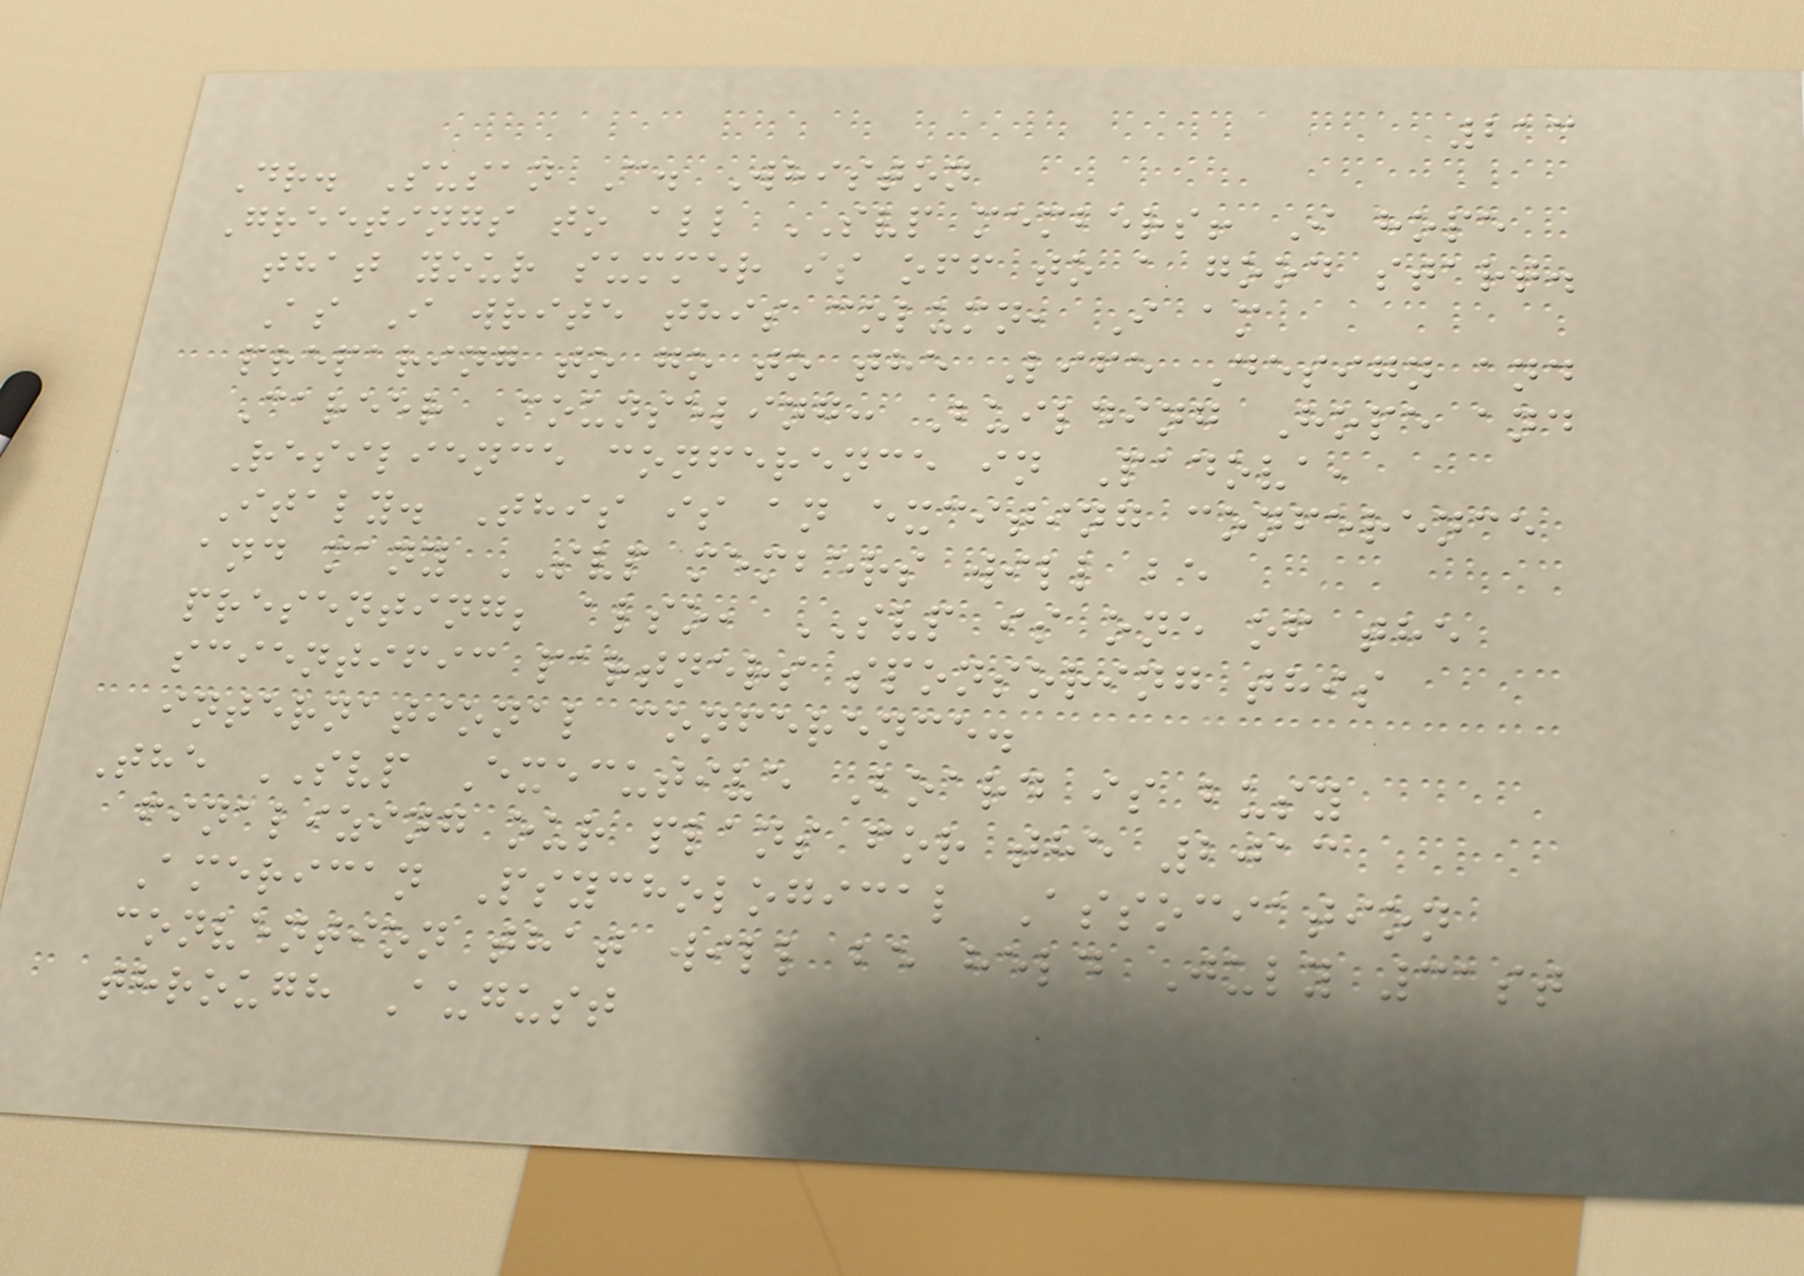213
Dr. Susan C. Whiston
Greetings to all SVP members! I hope
that your summer is off to a good start.
As I write this column, I am
preparing to go to the Life Design and
Career Counseling: Building Hope and
Resilience conference in Padova,
Italy. This is an exciting conference
and many SVP members will be
presenting; also, SVP is one of the
scientific partners sponsoring this
international conference.
The SVP Executive Board is busy
finalizing our plans for the 2013
American Psychological Association
convention that will be held July 31st
through August
